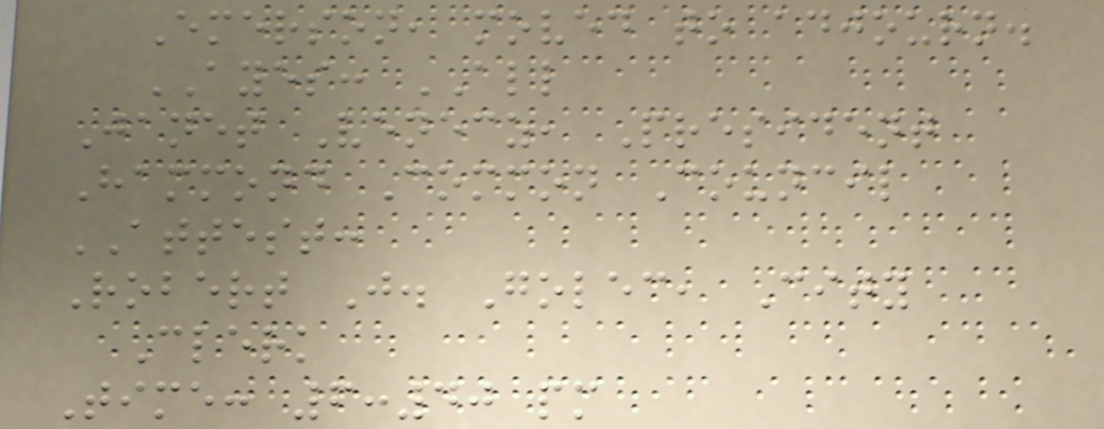Emerson, moved to adjourn.
AYES: ALL
Janet Venecz, President
Hammond Common Council
ATTEST:
Robert J. Golec, City
Clerk
Time: 6:40 pm
